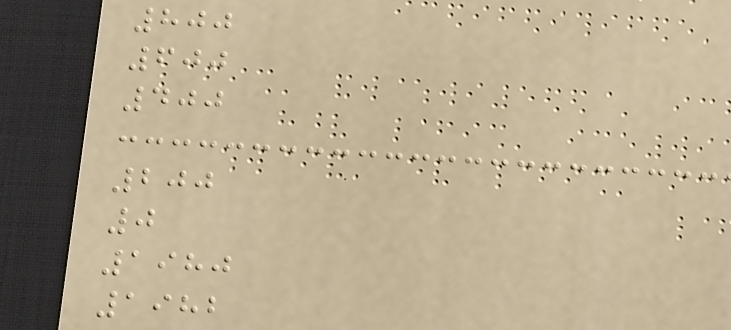800
600
400
200
0
1980
1982
